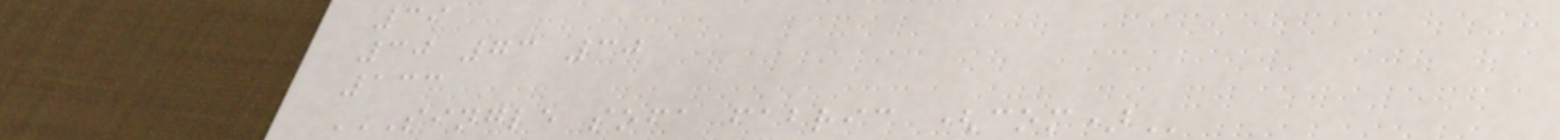39
30 73 30
133
SINGLE SOFA FABRIC (COM)
